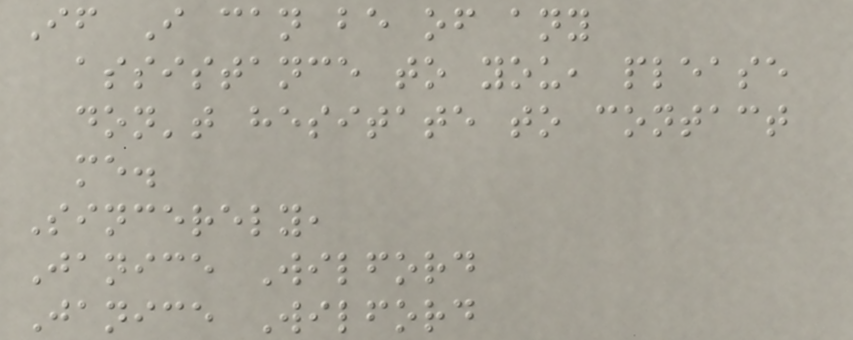If I can be of any
assistance to you, please
don't hesitate to contact
me.
Sincerely,
Janice Wilford
Janice Wilford
